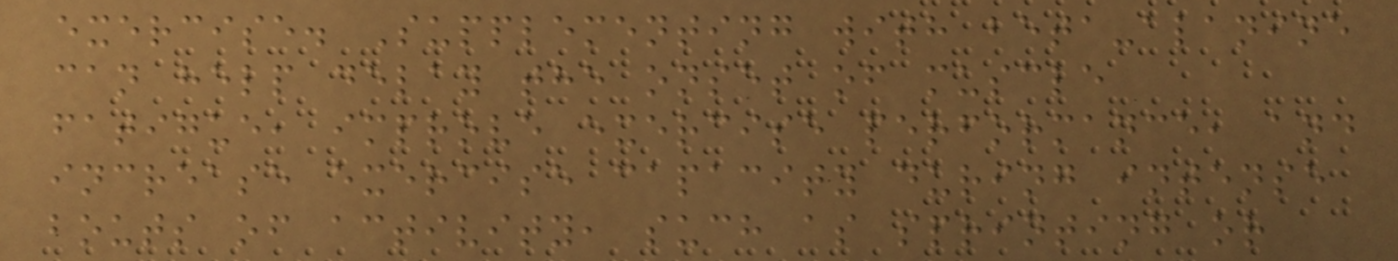exercise. Supplementing with beta-alanine
can help delay the onset of muscle
fatigue, improve exercise performance, and
increase exercise capacity during intense
bouts of activity, such as sprinting or
